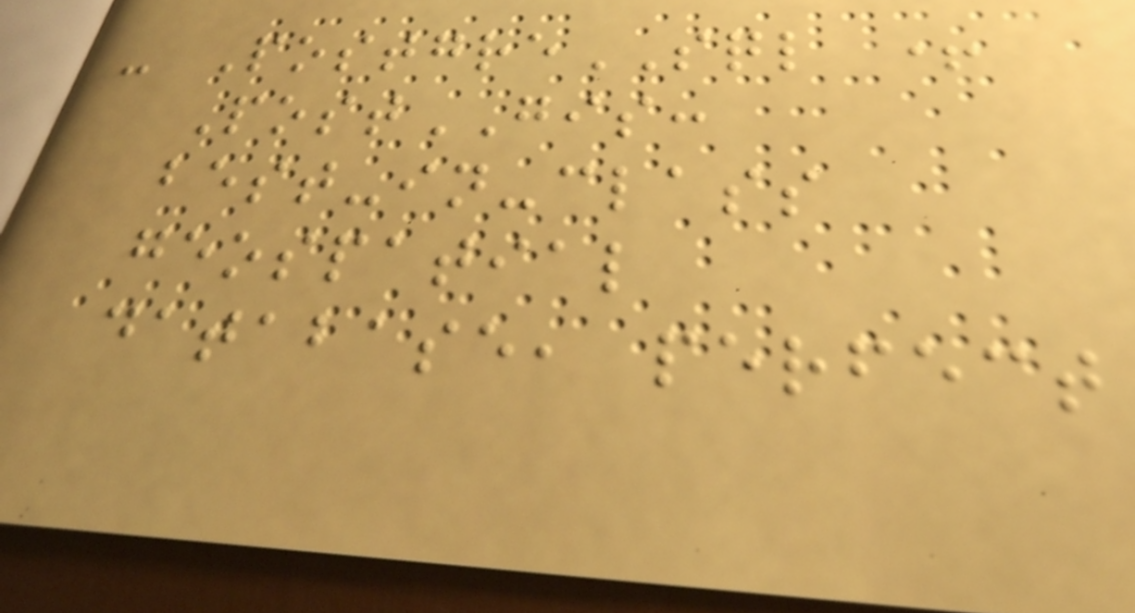- PostgreSQL +
PostGIS:
best-in-class
geospatial
database, perfect
